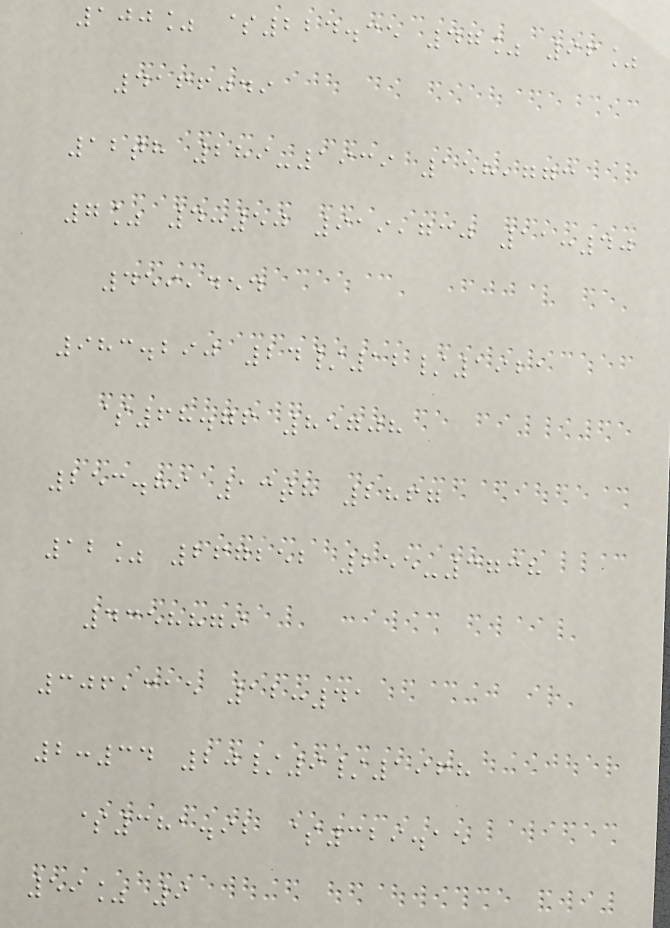100% $224.35 47% 96%
4166049
12th 289-1939 158,773
7% 4:50 919,730 11:40
459,454
983.290 24/12/1921
$68.76 85708
253.89 13th 2867
12% 267252 255-3738
4358879
306,315 12:41
2:34 20/9/1968
$381.92 $329.15
59% 9
